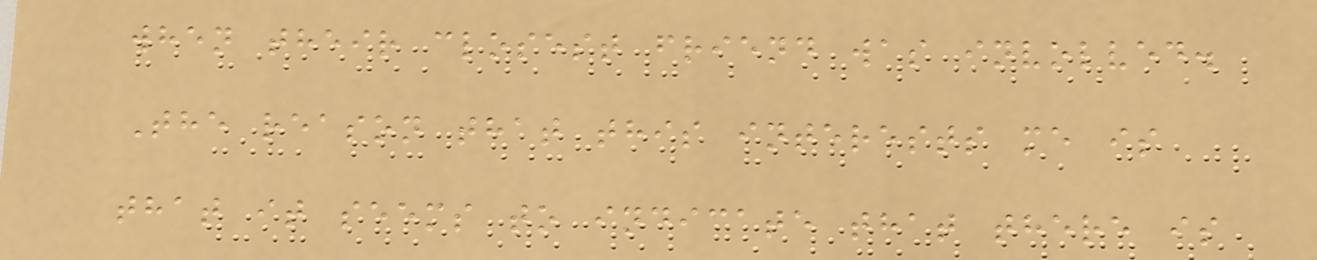when their closest friend was involved.
The reason that this interests me is
that it seems to indicate that there is
